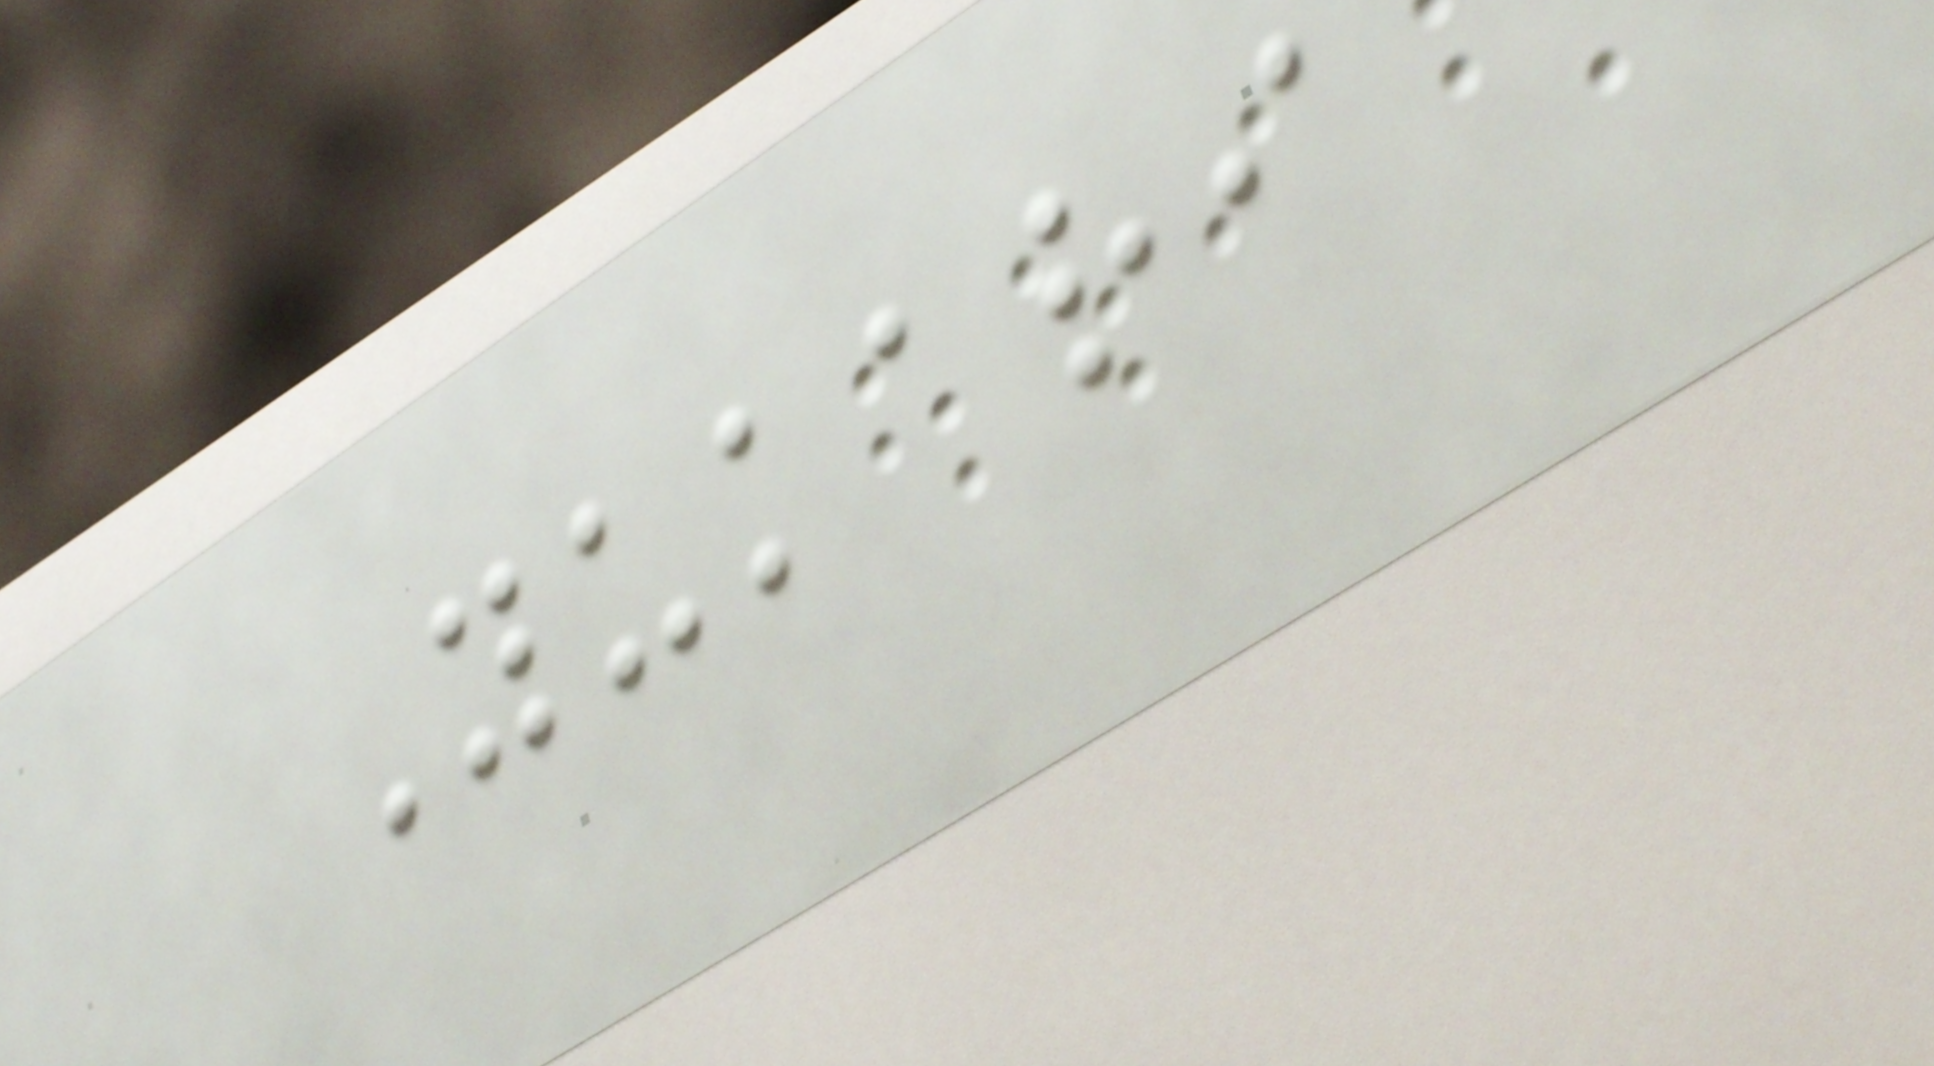Yukari
